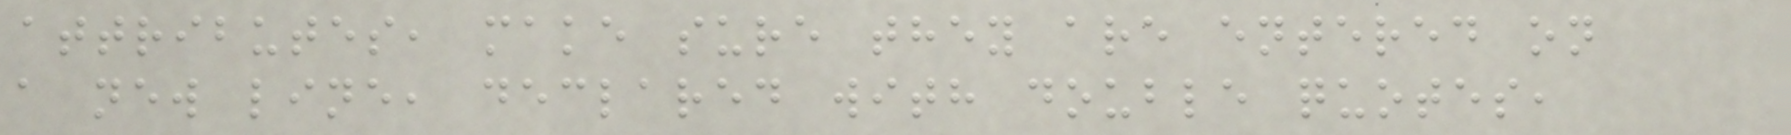attributes, make sure they are entered on
a new line, declared with double quotes,
